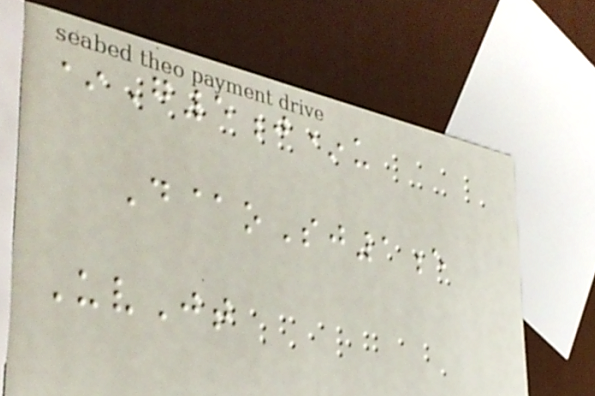*G5j*u
D@oSj1e
UvJt
